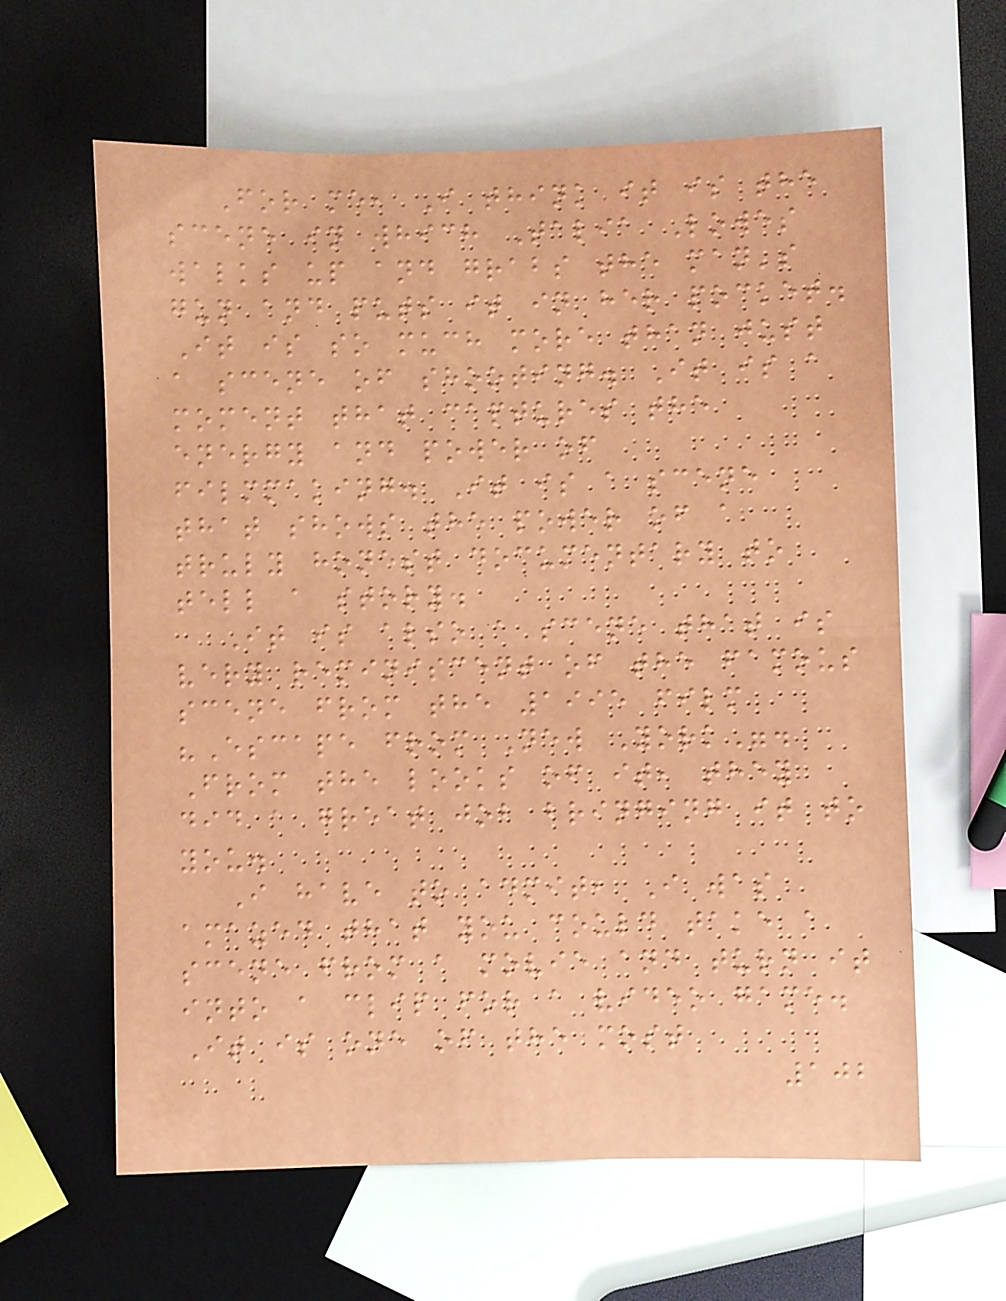For me, I think it is the
scene in which Talia Lowes
walks up and grabs the man's
gun and puts it in her pocket.
It is so much more than just
a scene of shooting. It is a
moment that captures the
energy and power of
filmmaking. It is a scene
that shows the power of a
truly honest documentary to
tell a story.
It is also a scene that is
very reminiscent of the famous
scene from the 1995 film
"Escape from New York".
From the looks of it, they
did a great job bringing it to
you.
I have to admit, I was
amazed that you could take a
scene from a movie and turn it
into a clip for a video game.
It is one of the most
102
